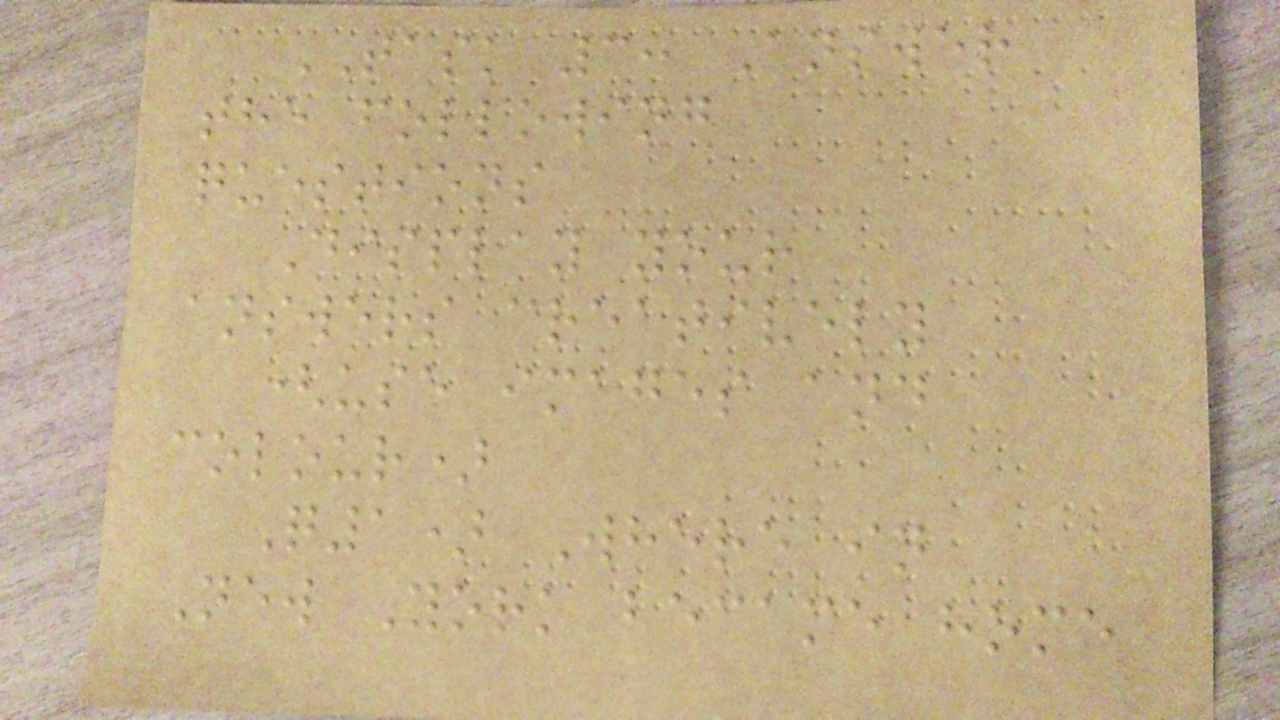TASK 3: Answer
the following
questions
Display your
answers creatively
(use images and
colour)
Q1) Where in
New York became home
